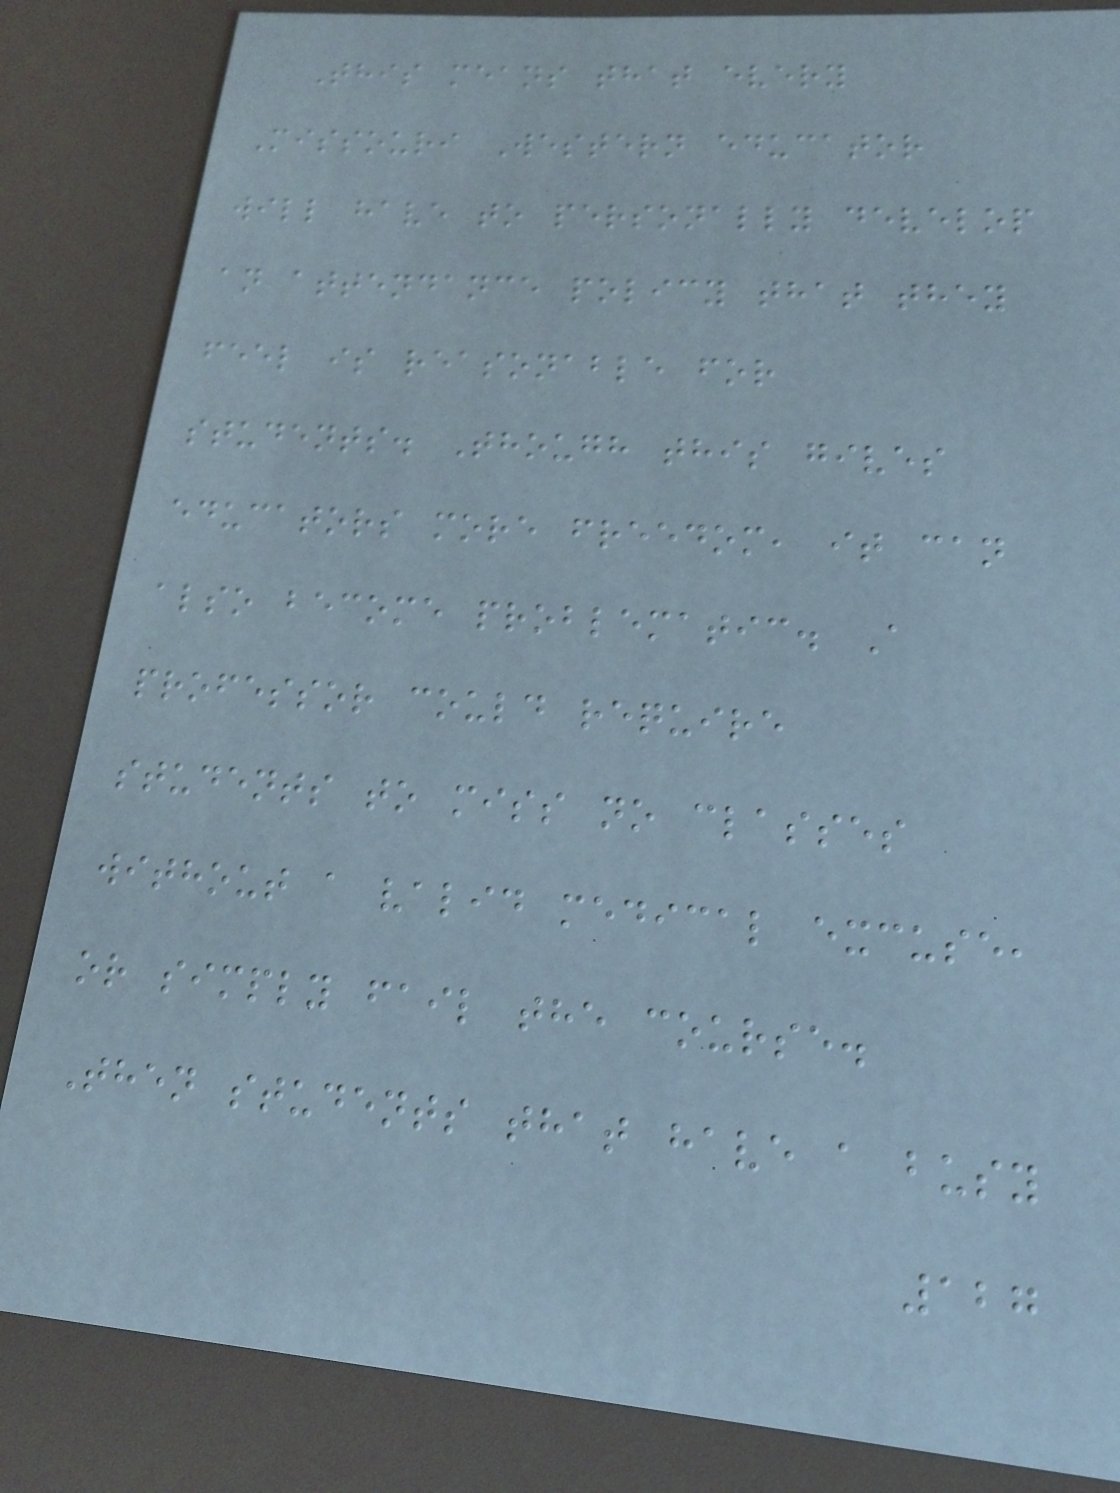This means that every
Missouri Western educator
will have to personally develop
an attendance policy that they
feel is reasonable for
students. Though this gives
educators more freedom, it can
also become problematic. A
professor could require
students to miss no classes
without a valid medical excuse,
or simply fail the course.
Then students that have a busy
127
